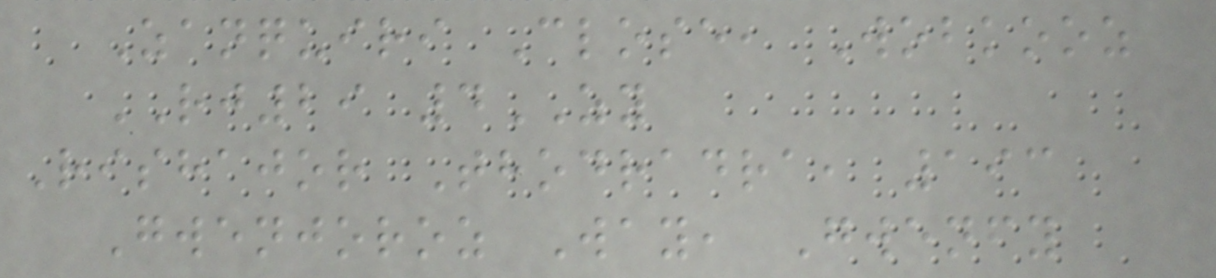Zanquiri Close, Wobkooz
RJ29 4ZY
Rishajor Thodradra, 193
Gwenjoroz Way, Gwenfy
